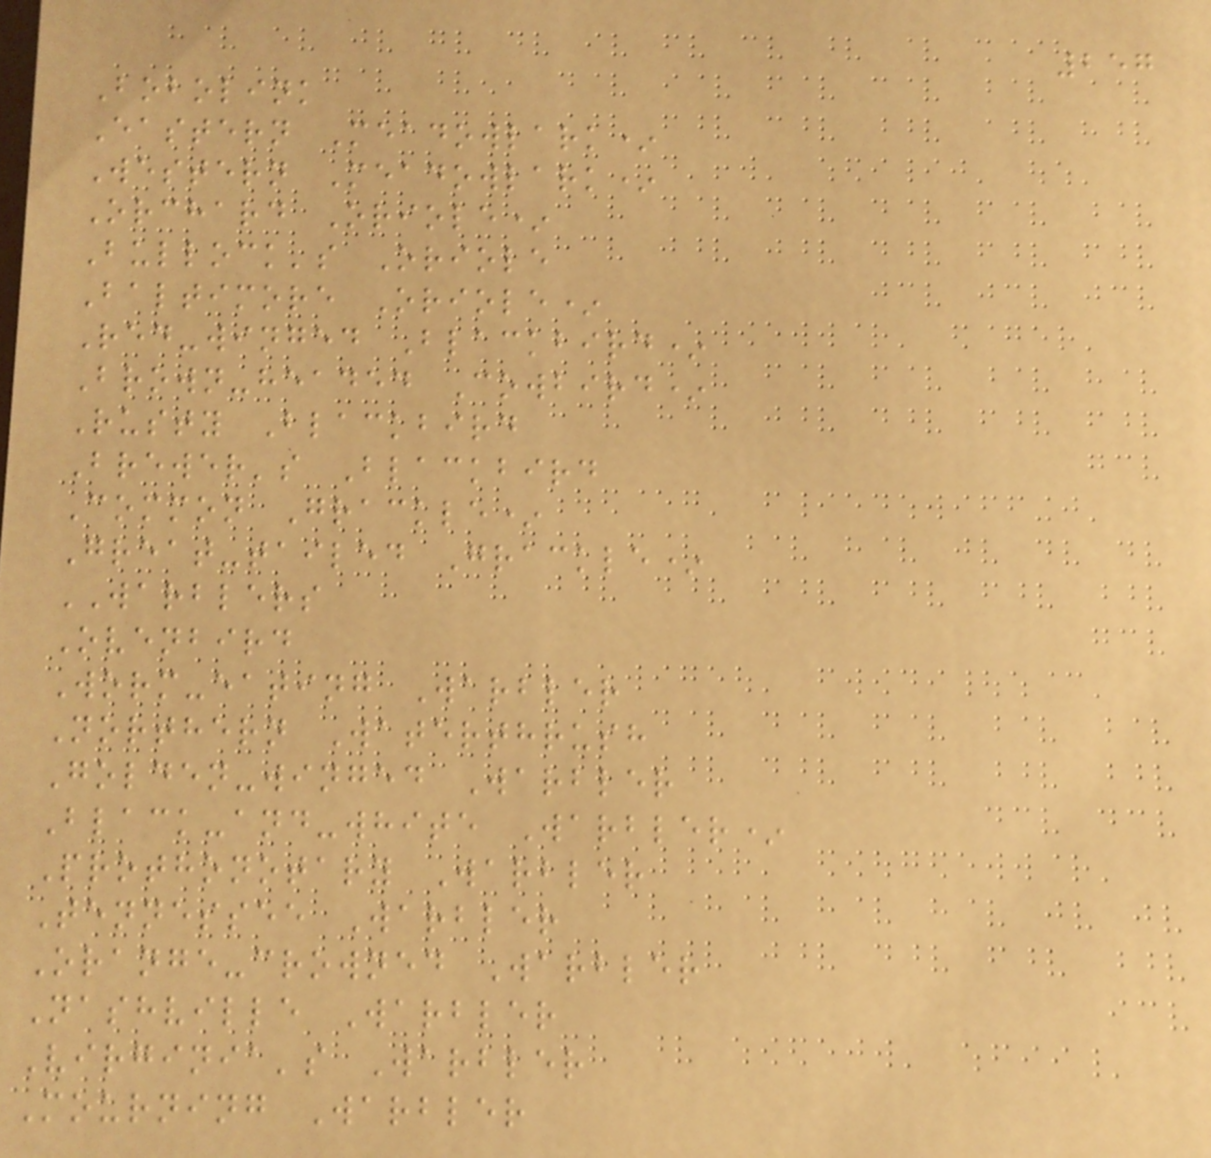257
Bobolink
Eastern Meadowlark*
Western Meadowlark*
Orchard Oriole*
Bullock's Oriole
Baltimore Oriole*
Red-winged Blackbird*
Brown-headed Cowbird*
Rusty Blackbird
Brewer's Blackbird
Common Grackle*
Great-tailed Grackle*
WARBLERS
Ovenbird
Worm-eating Warbler
Northern Waterthrush
Golden-winged Warbler
Black-and-white Warbler*
Prothonotary Warbler
Tennessee Warbler
Orange-crowned Warbler
Nashville Warbler
Virginia's Warbler
Mourning Warbler
